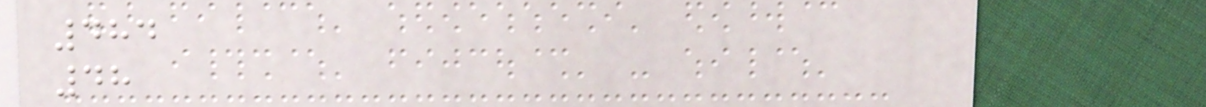484
48
